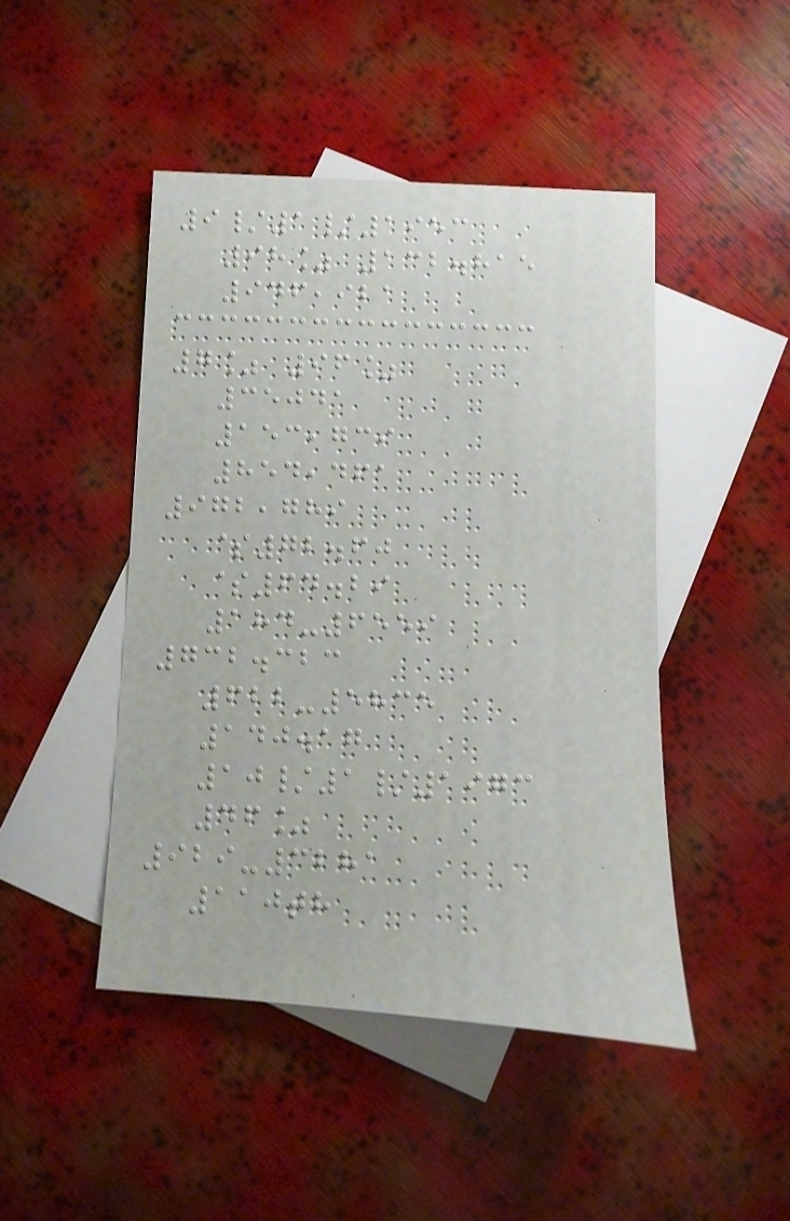9/1/1953
98% 132.815
946,921
7% 96%
35041
153,739
854,461
972,789
$72.60
$64.29
184-6559
732.323
622-5835
140.17
10/1/1973
46%
929-3281
110th
